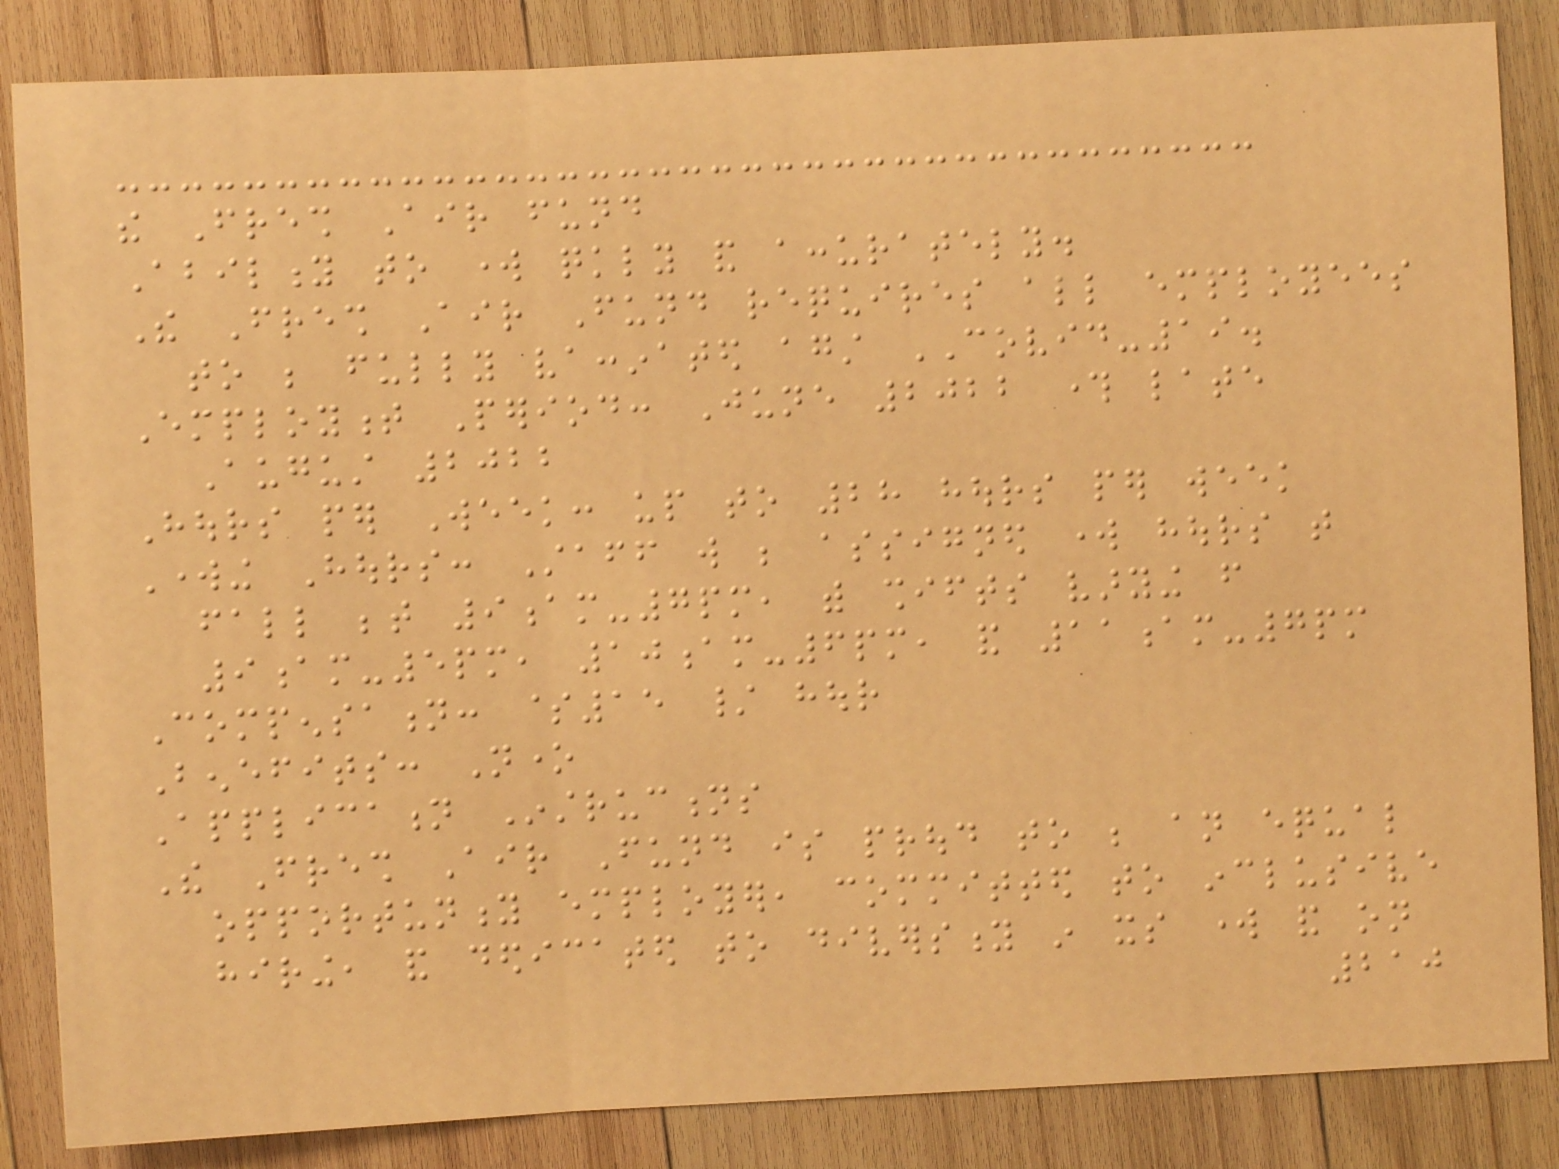the Fresh Air fund
Ability to work quickly and accurately.
The Fresh Air Fund requires all employees
to be fully vaccinated against COVID-19.
Employment Period: June 2022 through late
August 2022
Hours per Week: up to 28 hours per week
Working Hours: Staff will be assigned work hours that
fall between 9am-7pm, with shifts varying from
9am-5pm, 10am-6pm, and 11am-7pm
Compensation: $15 / hour
Benefits: None
Application Instructions
The Fresh Air Fund is proud to be an equal
opportunity employer, committed to inclusive
hiring, and dedicated to diversity in its work and on
210
